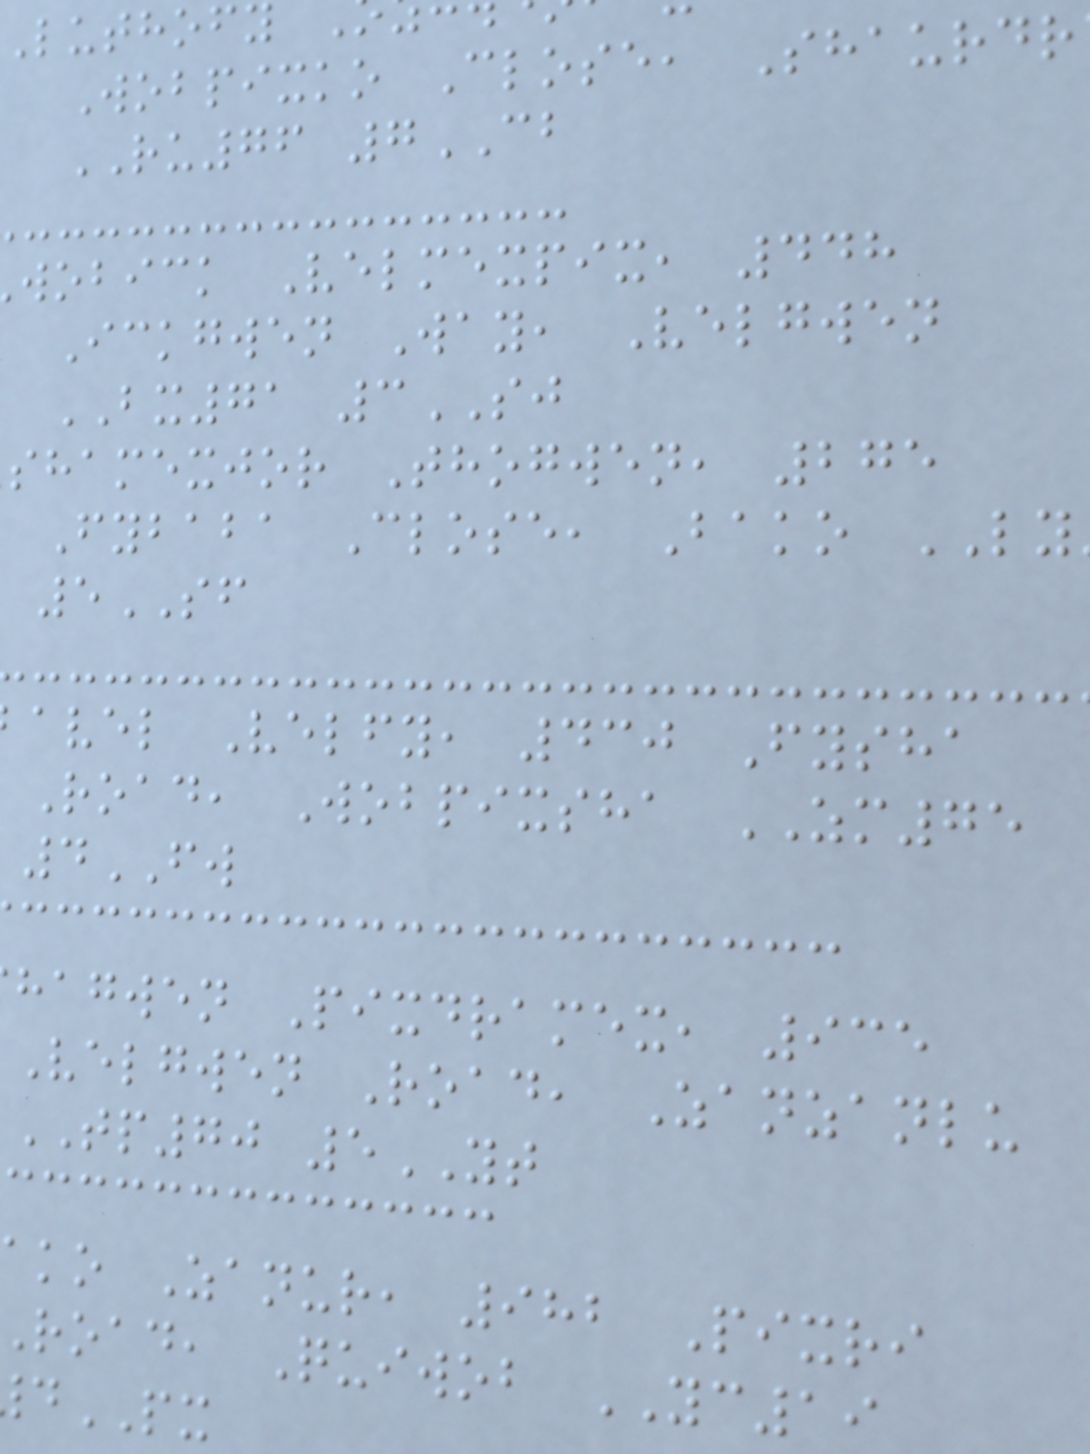luthofy
Wobpixko Close, Shaurdr
RU76 7CB
wobick Velmexpix, 448
Ickgwen Way, Velgwen
BX71 3SJ
shamexjor Thogwen, 275
Fybaba Close, Bako LY
5SF
avel Velfy, 430 Fysha
Road, Wobpixsha ZM75
4FW
hagwen Pixdramex, 935
Velgwen Road, Zanzanlu
TP70 5YT
ako Zanur, 982 Pixri
road, Quiwob YC19
PX
